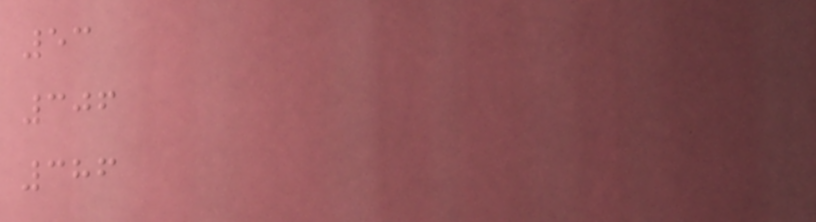53
306
386
